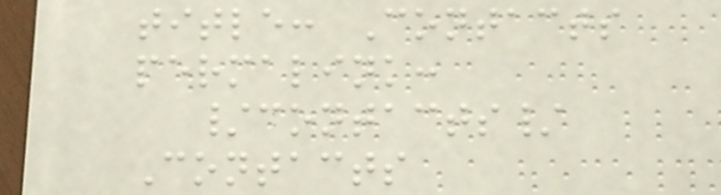title: Contacts
permalink:
/contacts/
Contacts
